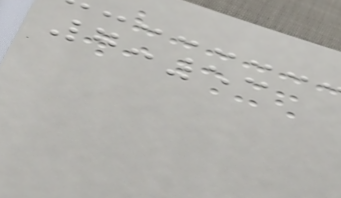7:53
